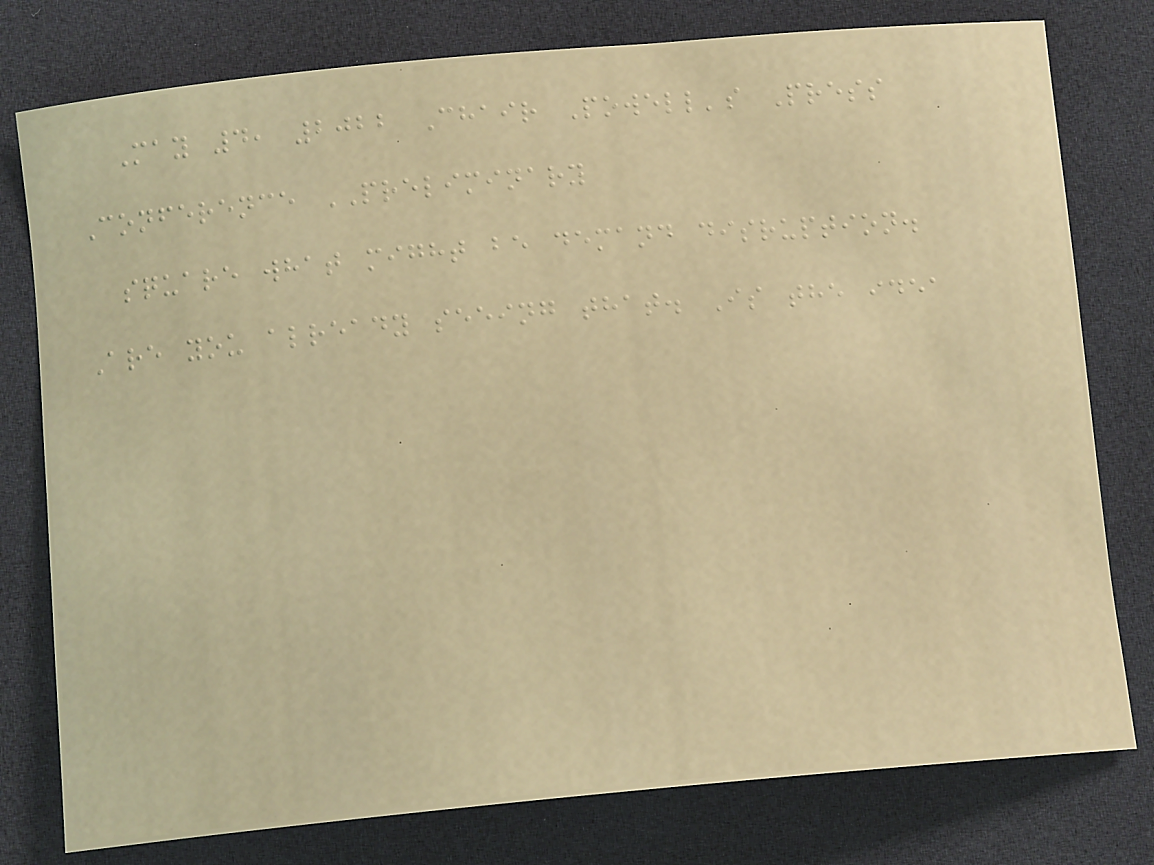May 4, 2022 Chair Powell's Press
Conference PRELIMINARY
square what might be demand disruption.
Are you already seeing that. Is the idea
